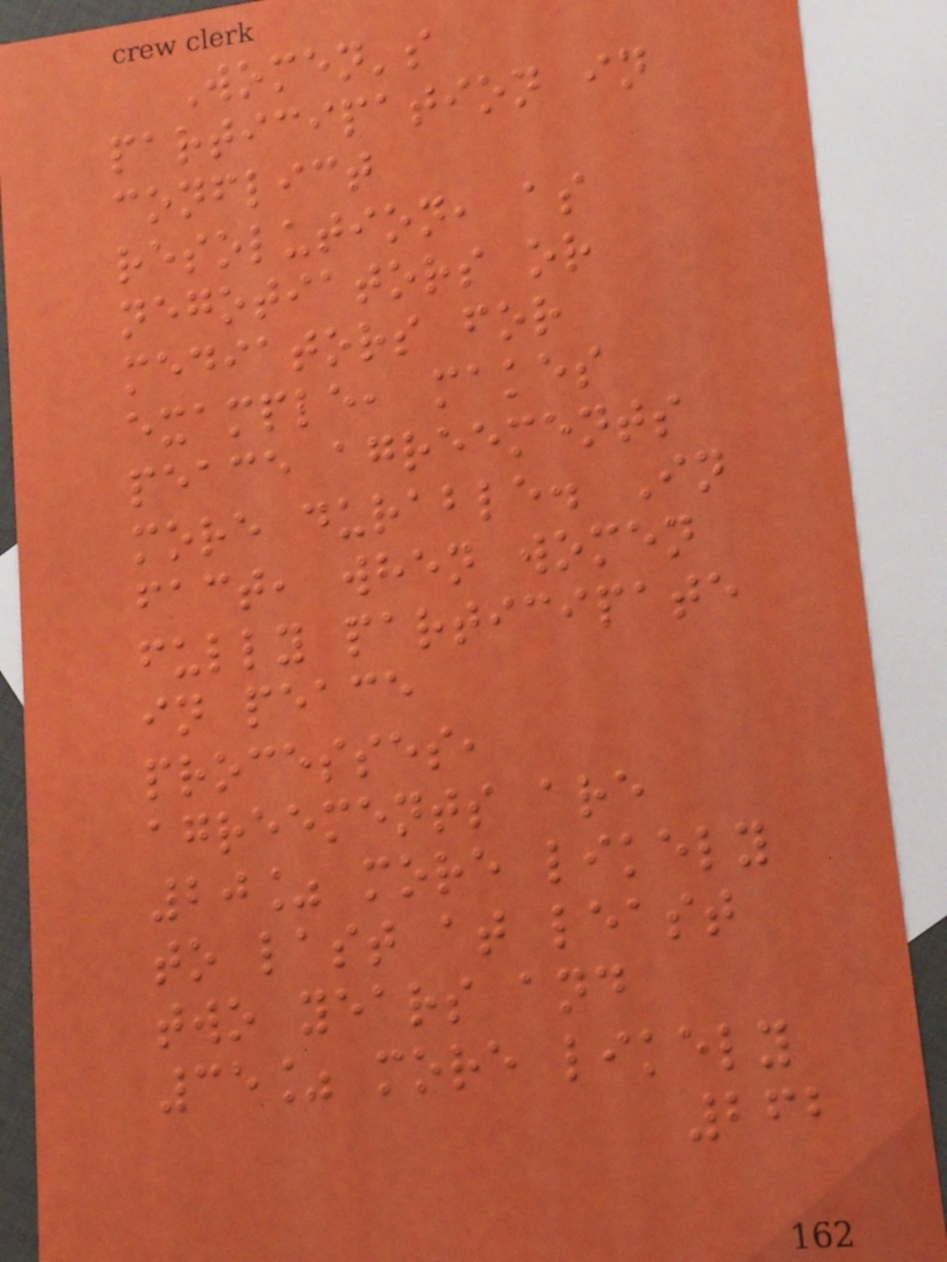Women's
participation in
conflict
resolution, as
negotiators or
mediators for
example, makes
peace agreements
more durable. In
fact, when women
fully participate
in peace
processes,
agreements are
20% more likely
to last at least
two years and
35% more likely
262
